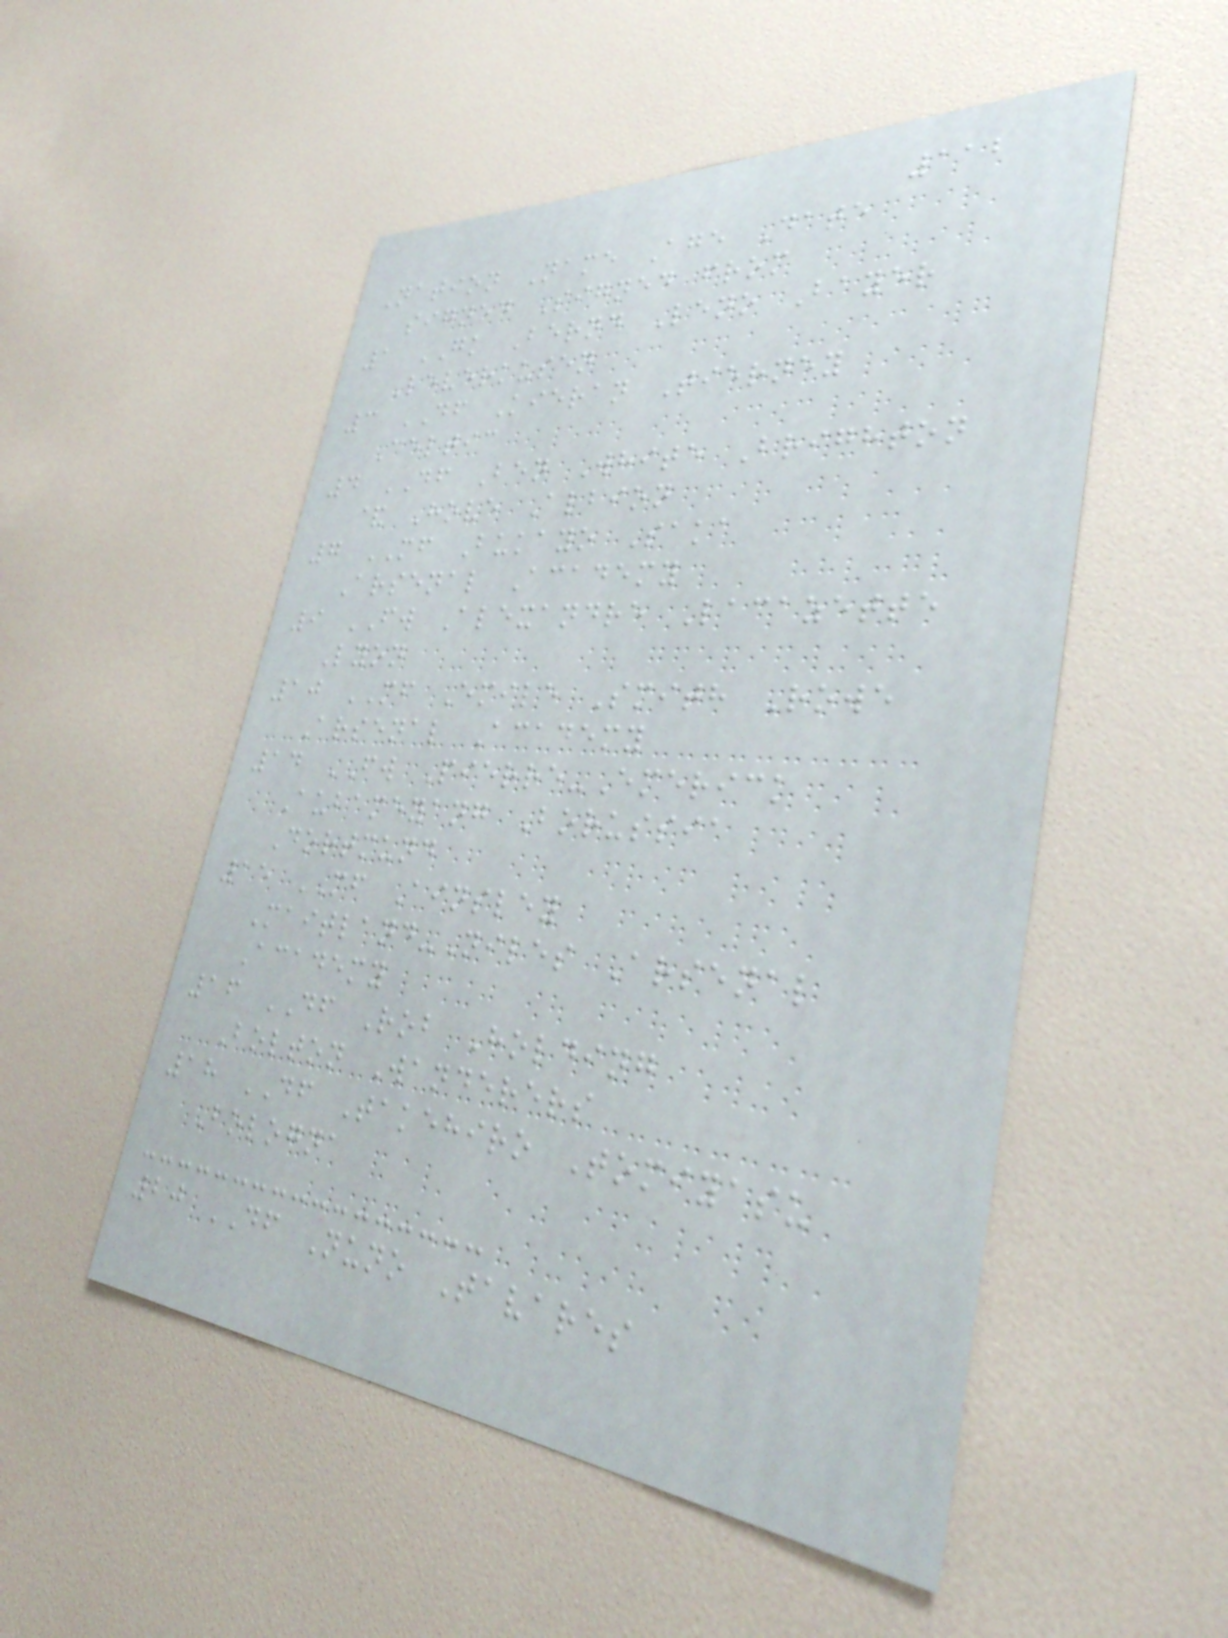112
Nation Name Age Date
signed Signed from
1 GK Bernd Leno Bayer
Leverkusen
3 DF Kieran Tierney
Celtic
4 DF Ben White Brighton
& Hove Albion
7 MF Bukayo Saka
Arsenal Academy
9 FW Alexandre Lacazette
Lyon
10 MF Emile Smith Rowe
Arsenal Academy
14 FW Pierre-Emerick
Aubameyang Borussia
Dortmund
15 MF Ainsley
Maitland-Niles Arsenal
Academy
16 DF Rob Holding
Bolton Wanderers
18 DF Takehiro Tomiyasu
Bologna
20 DF Nuno Tavares
